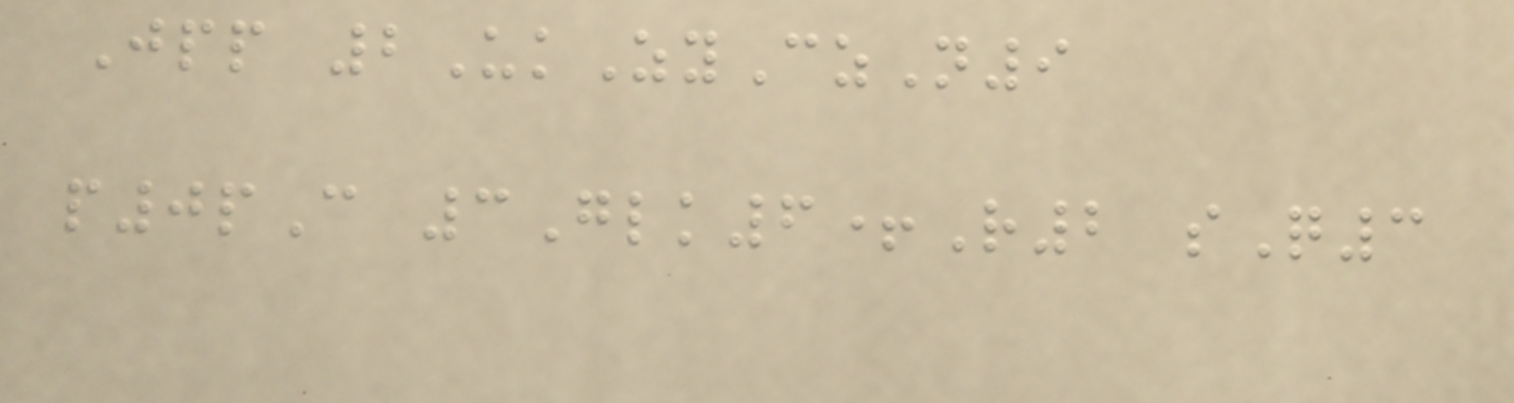Jpp 2UkZyCzN9
p0pC 3Glk6+R2 sQ3
